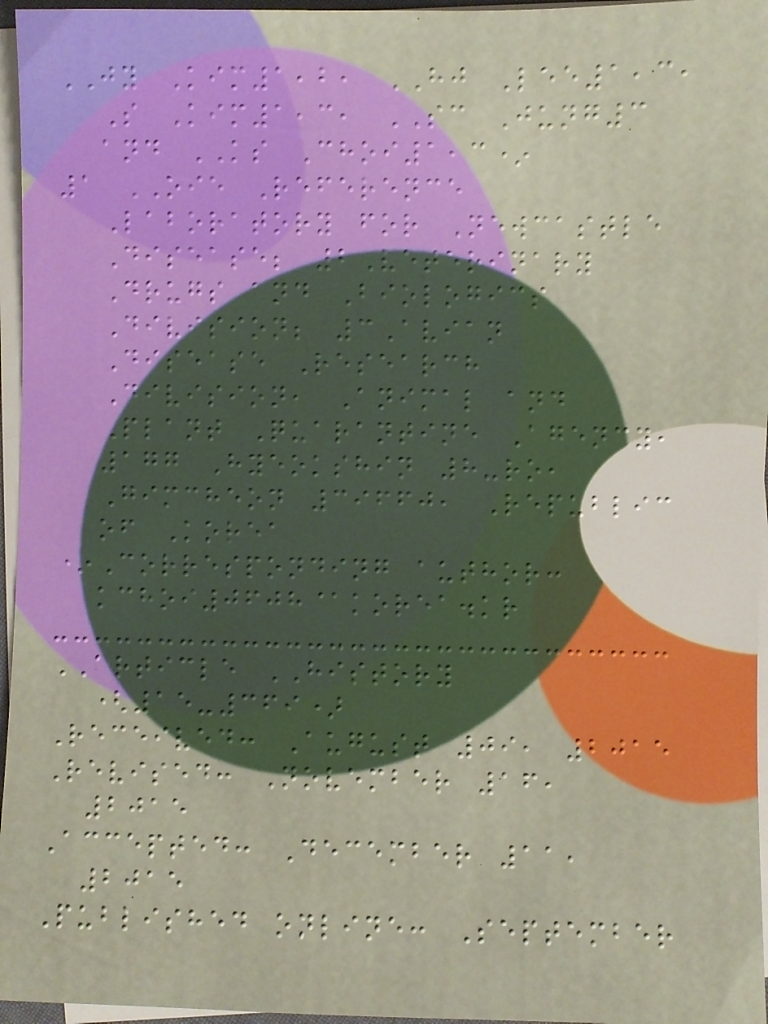JY Kim1,2, HJ Lee1,3,
S Kim1,3, SC Jung3
and KS Choi1,3*
1 OIE Reference
Laboratory for Newcastle
Disease; 2Veterinary
Drugs and Biologics
Division; 3Avian
Disease Research
Division, Animal and
Plant Quarantine Agency,
177 Hyeokshin 8-ro,
Gimcheon 39660, Republic
of Korea
*Corresponding author:
kchoi0608@korea.kr
ARTICLE HISTORY
(15-369)
Received: August 09, 2015
Revised: November 16,
2015
Accepted: December 11,
2015
Published online: September
